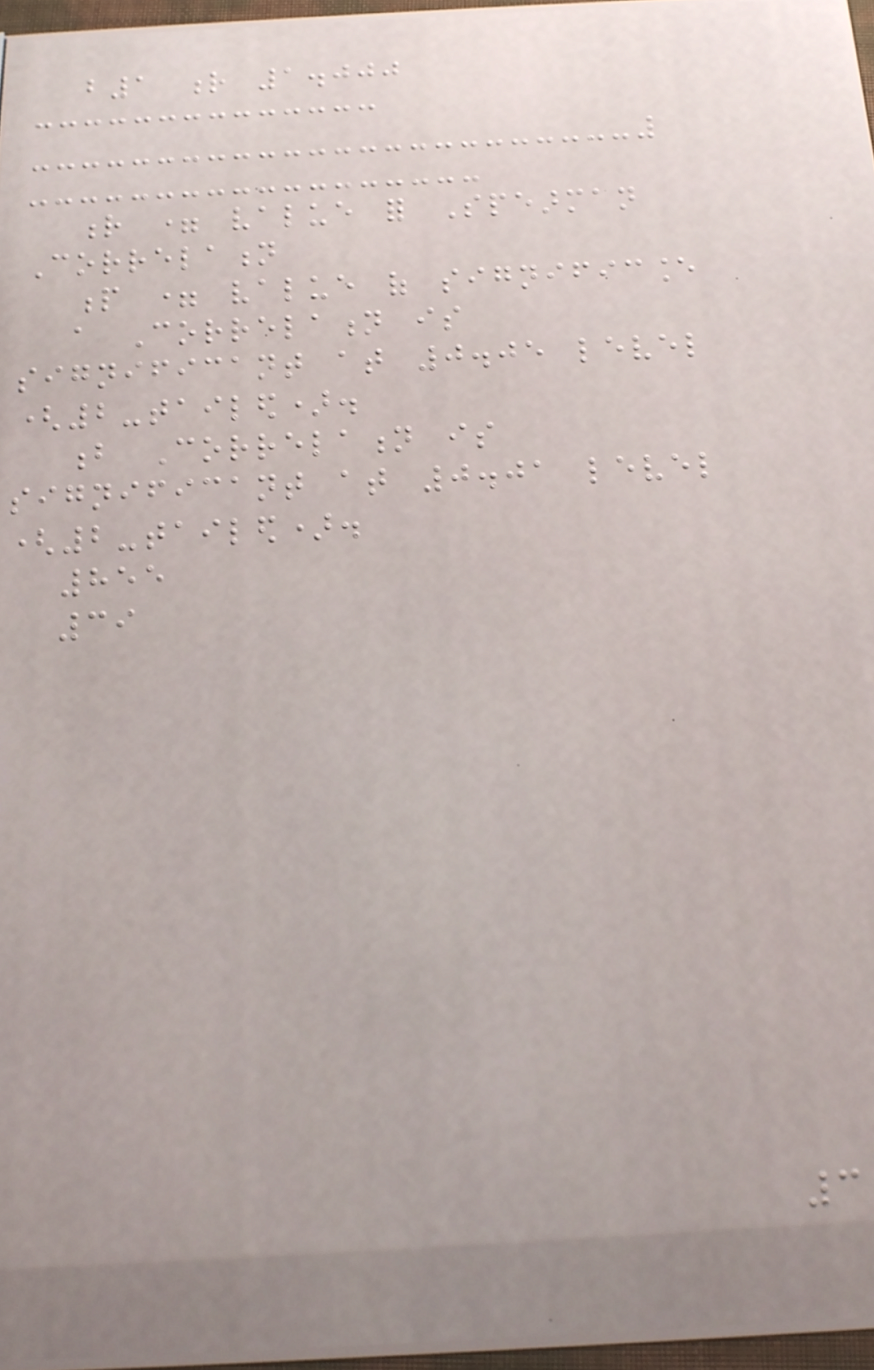b1 r 1.000
r = value for Spearman
Correlation
p = value of significance
a Correlation is
significant at 0.05 level
(2-tailed).
b Correlation is
significant at 0.01 level
(2-tailed).
855
39
3
